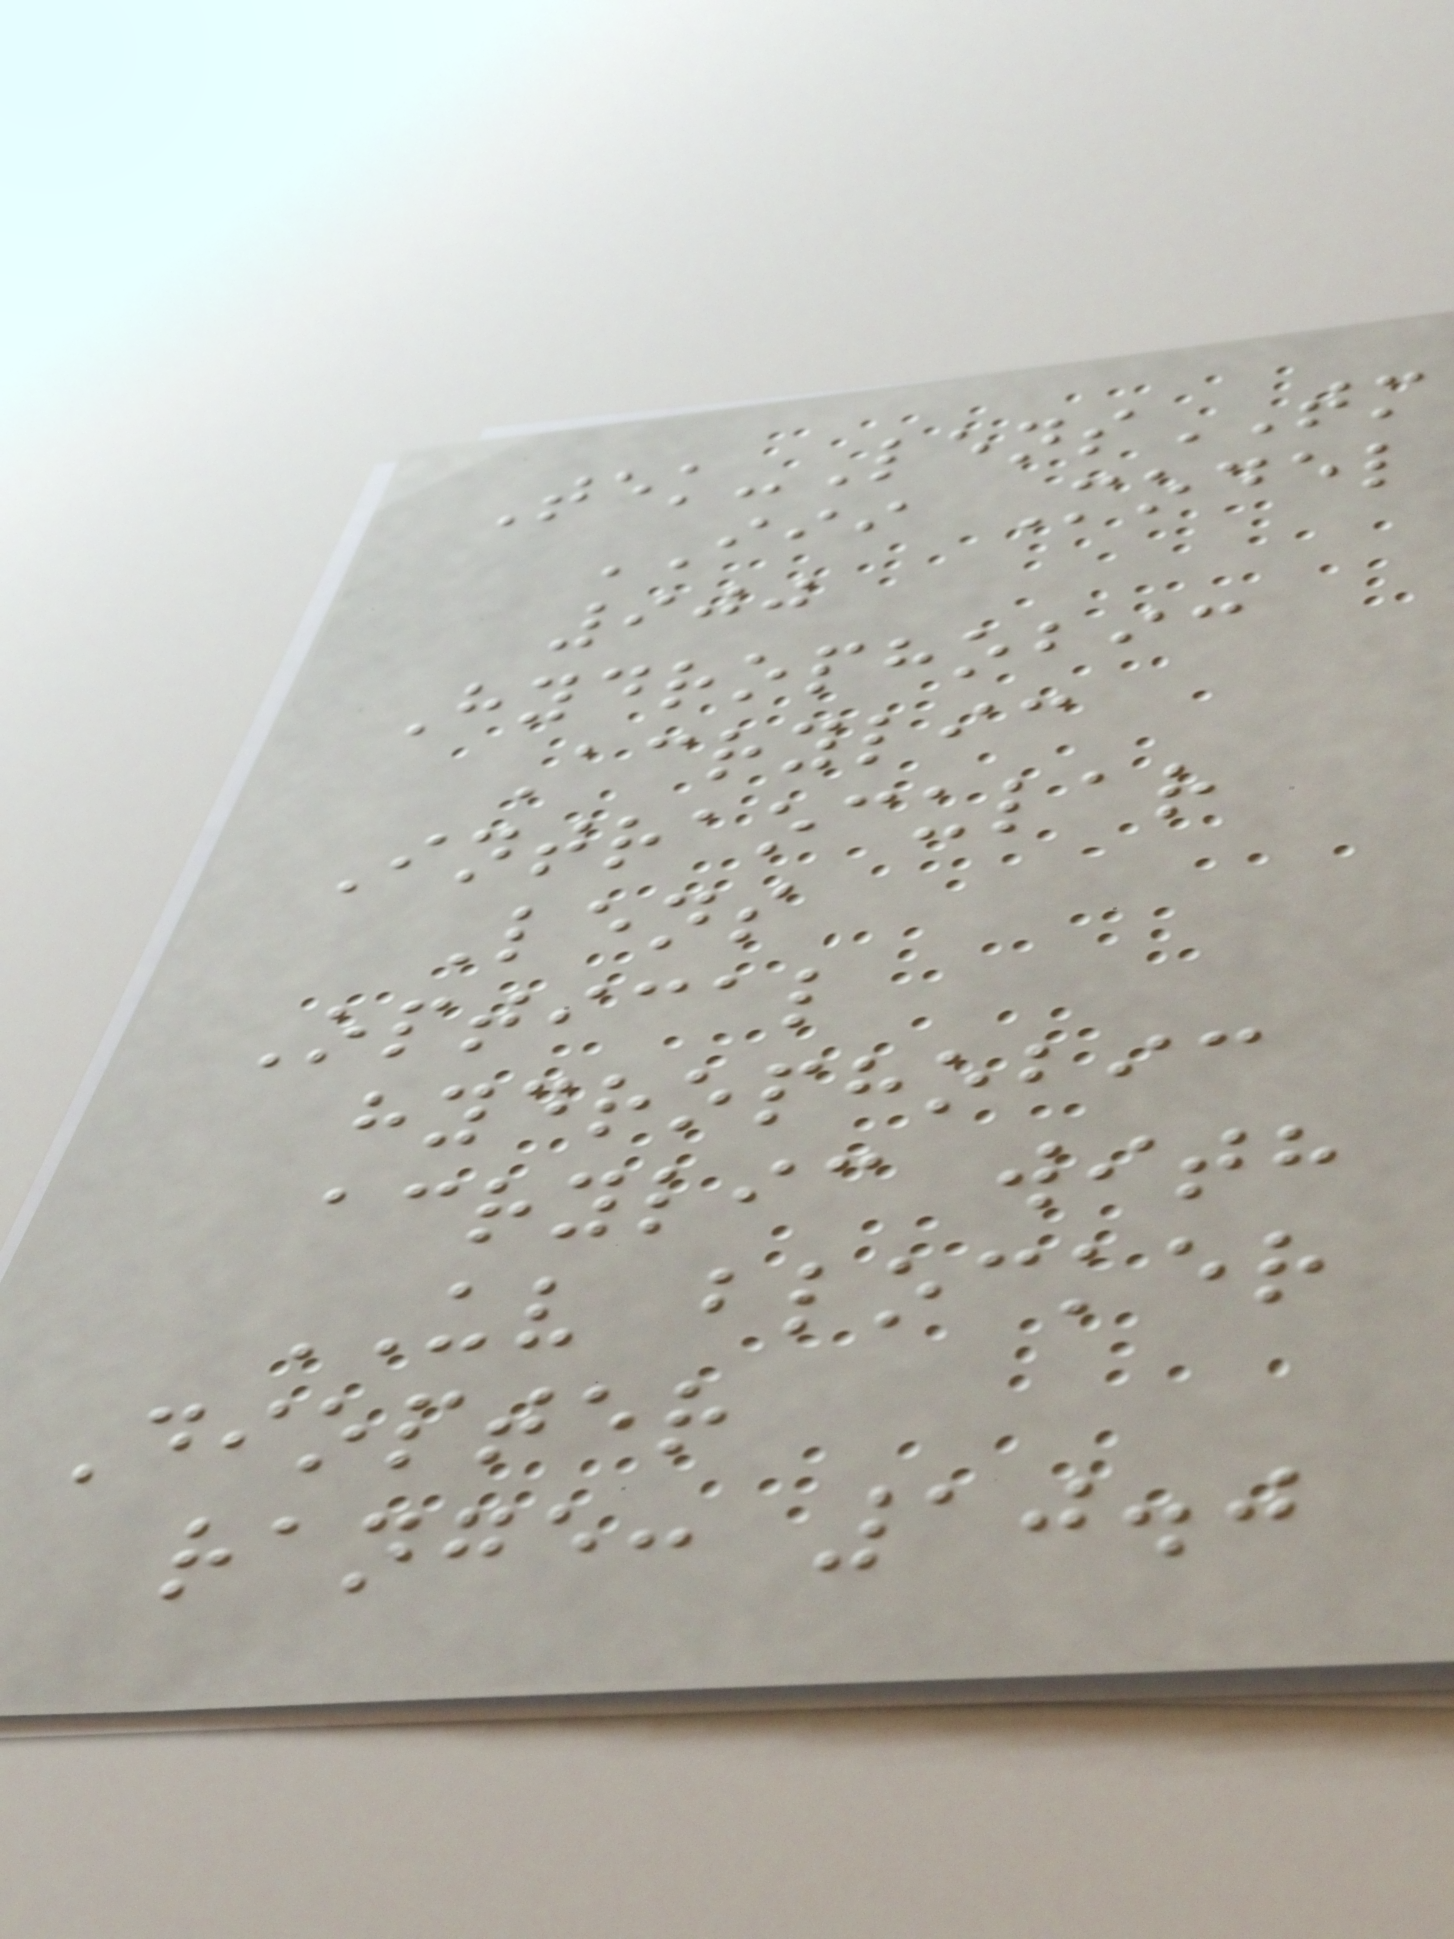Tek-LensTM
III Model
900
Hydrophobic
Acrylic
Intraocular
Lens
Optical
hydrophobic
acrylic with
UV blocker
Diopter
range: 10.0
